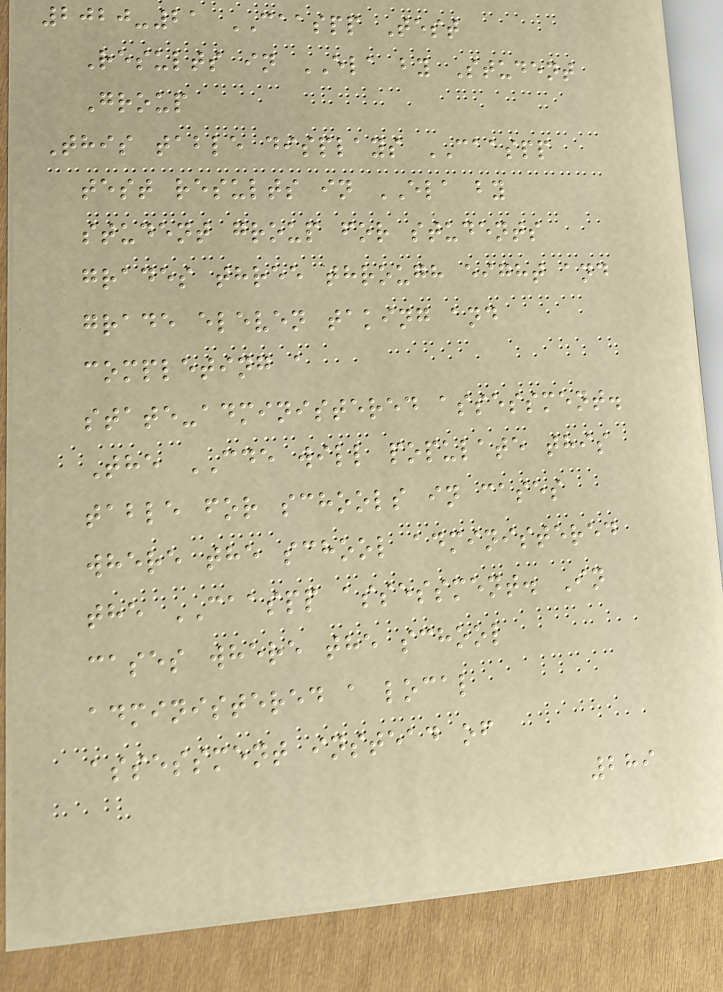2020-21 CAASPP Test
Results in ELA by Student
Group
This table displays CAASPP
test results in ELA by
student group for students
grades three through eight and
grade eleven taking and
completing a
state-administered assessment.
The CDE will populate this
table for schools in cases
where the school administered
the CAASPP assessment. In
cases where the school
administered a local
assessment instead of
289
